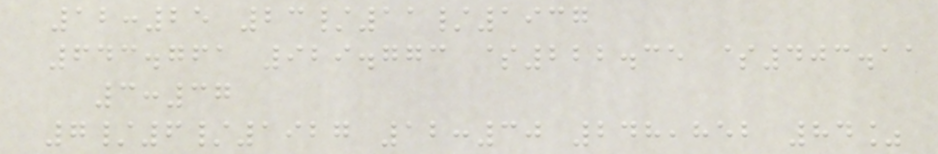12:25 23/11/1937
643.761 929.773 $222.35 $403.11
3:37
7/6/1927 12:30 248,852 84%
